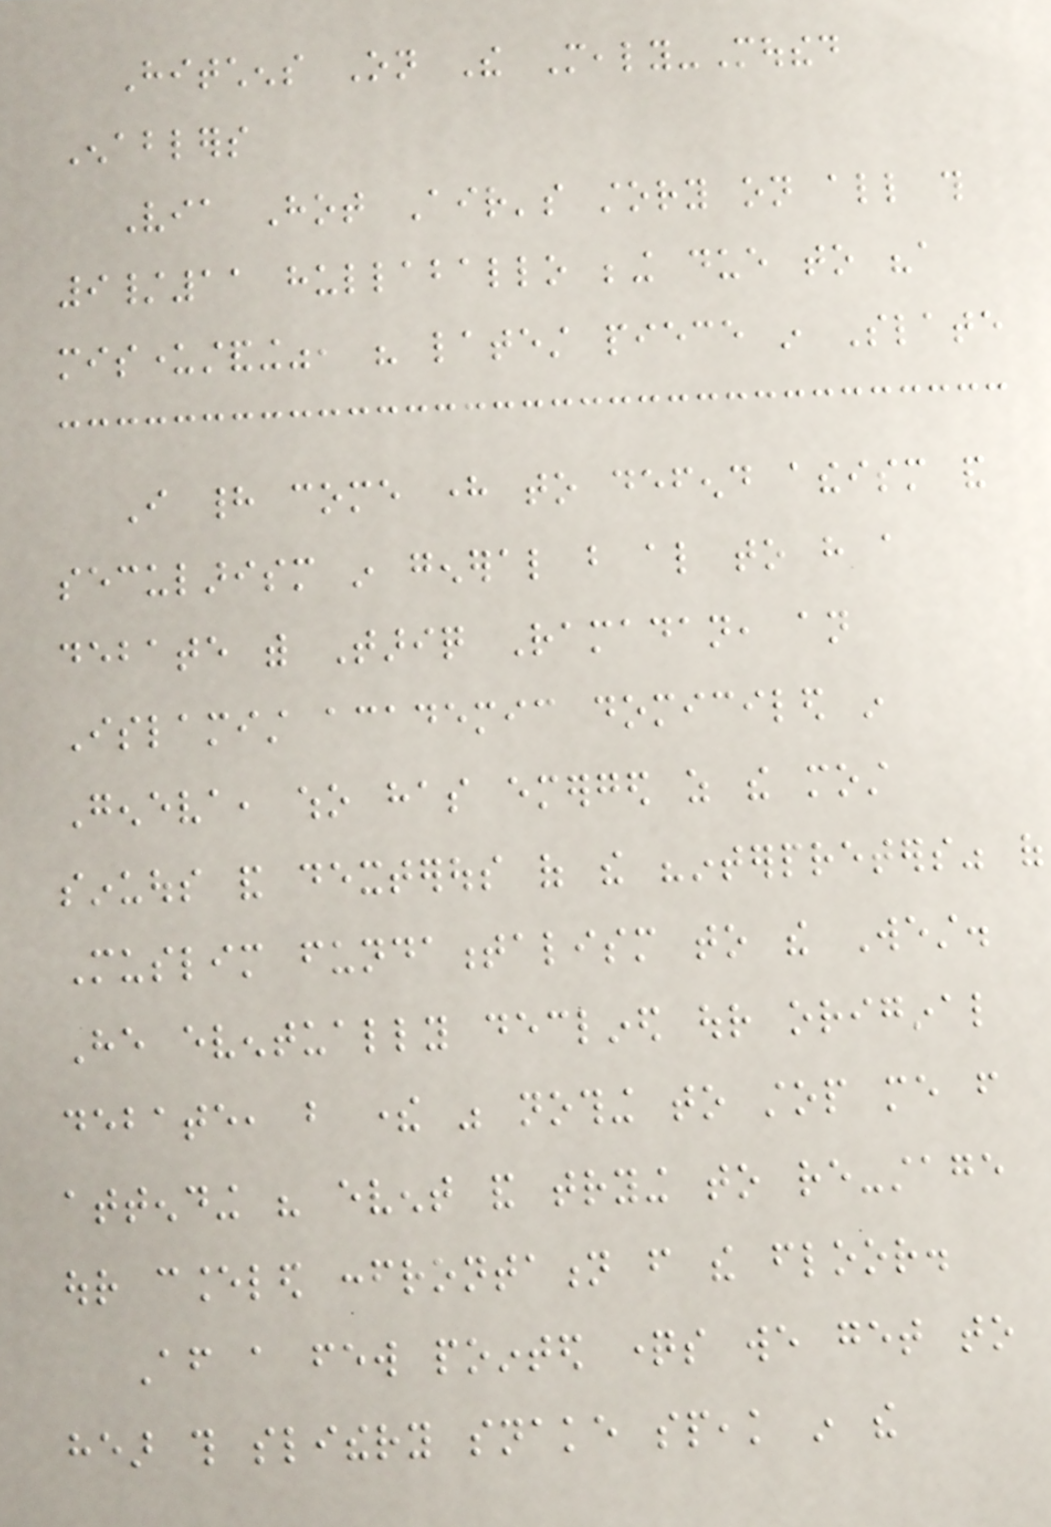Hitchens On The Mealy-Mouthed
Enablers
Via Hot Air's story on all this
9/11 hullaballo being due to "a
misunderstanding", his latest piece in Slate
I had come here to defend atheism and
secularism in general but also to have a
debate with Tariq Ramadan, an
Islamist academic domiciled in
Geneva, who has emerged as the most
sinuous and dexterous of the "interpreters" of
Muslim fundamentalism to the West.
He eventually declined our original
debate, but there was nothing to stop me from
attending his event and trying to re-stage
our canceled confrontation from the floor.
After a few pointed questions we get to
hear this slithery snake speak in the
